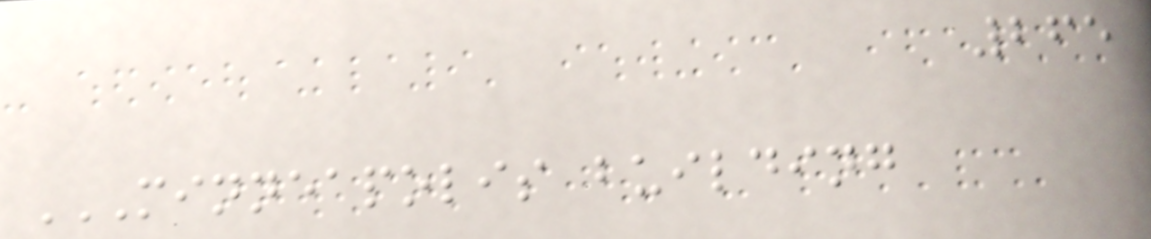265
MINNEAPOLIS BUILDING
